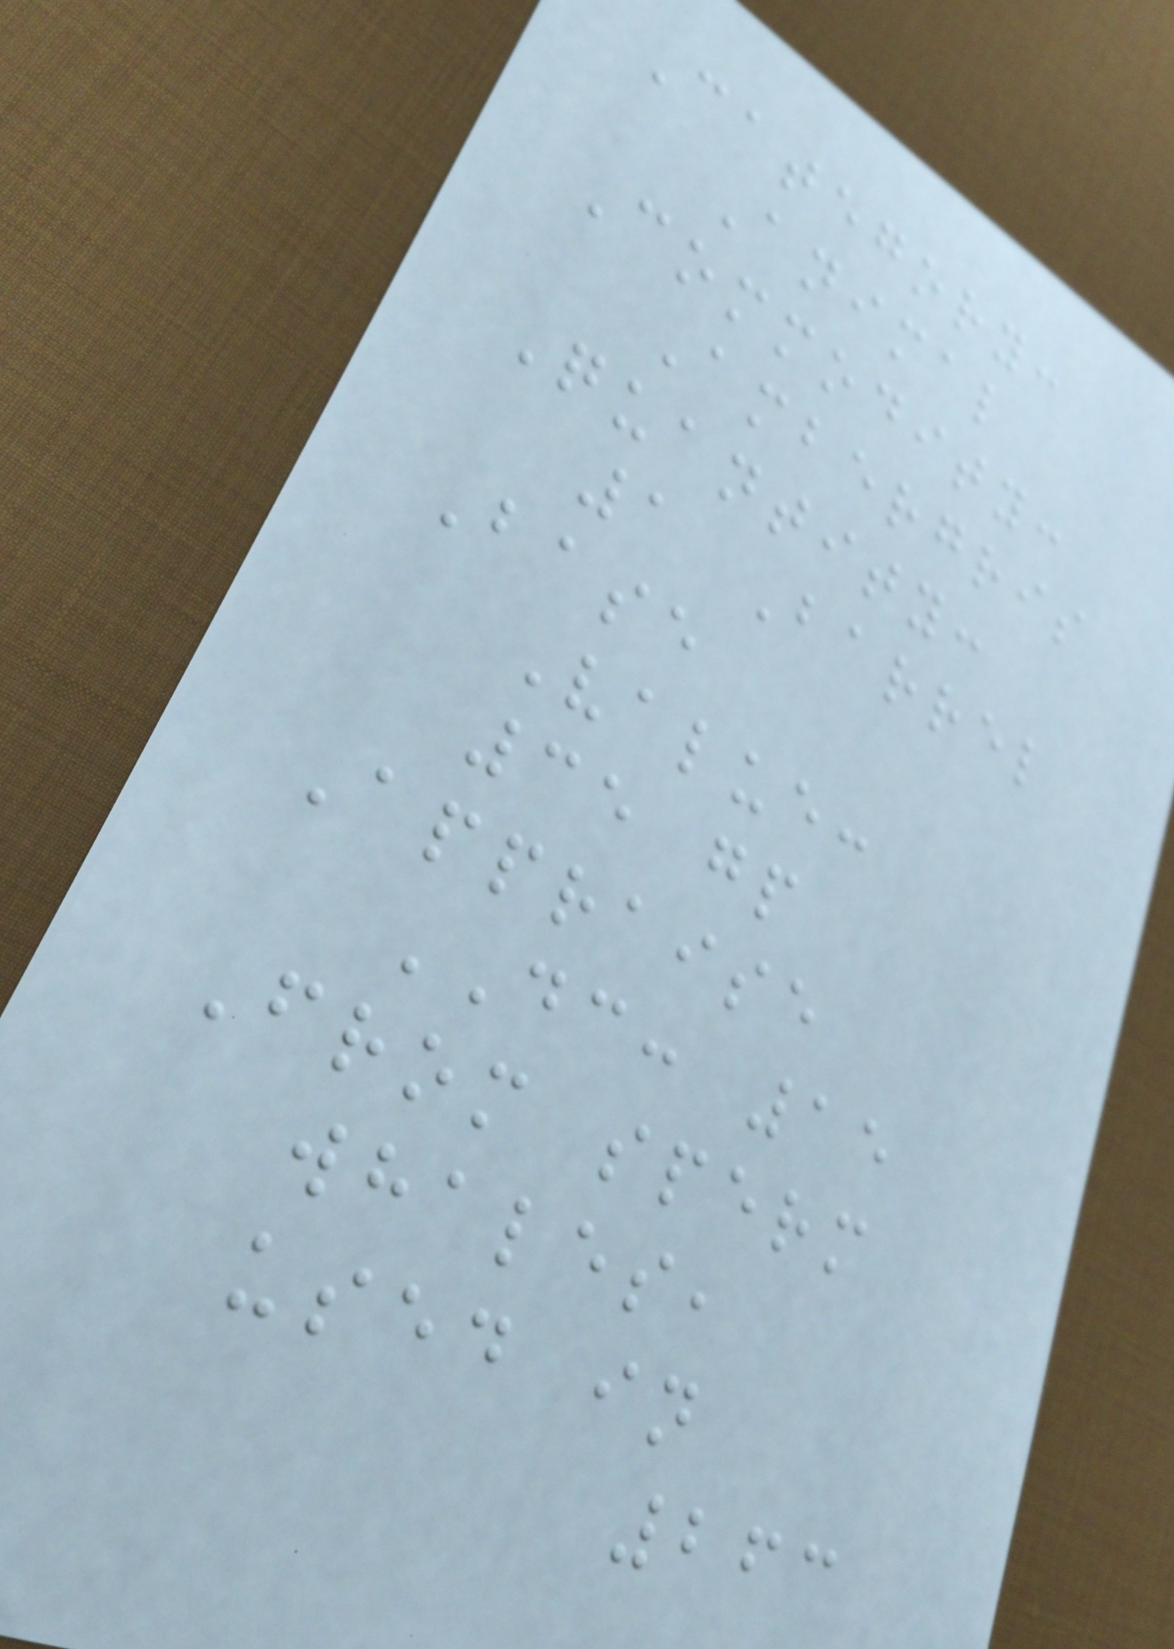Category:
Animal
Commodity:
Ambergris
Quantity:
1 Barrel
Base
Value:
35 gp
Appraise
DC: 15
From sperm
whales,
used in
263
